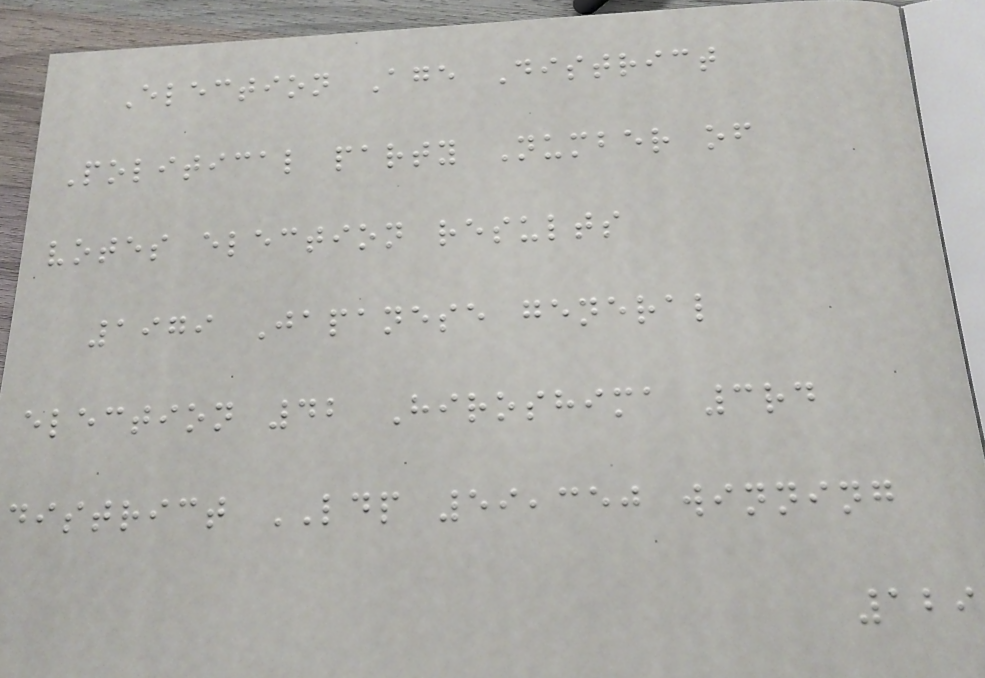Election Age District
Political party Number of
votes election results
1979 Japanese general
election 42 Hiroshima 3rd
district LDP 59,350 winning
129
